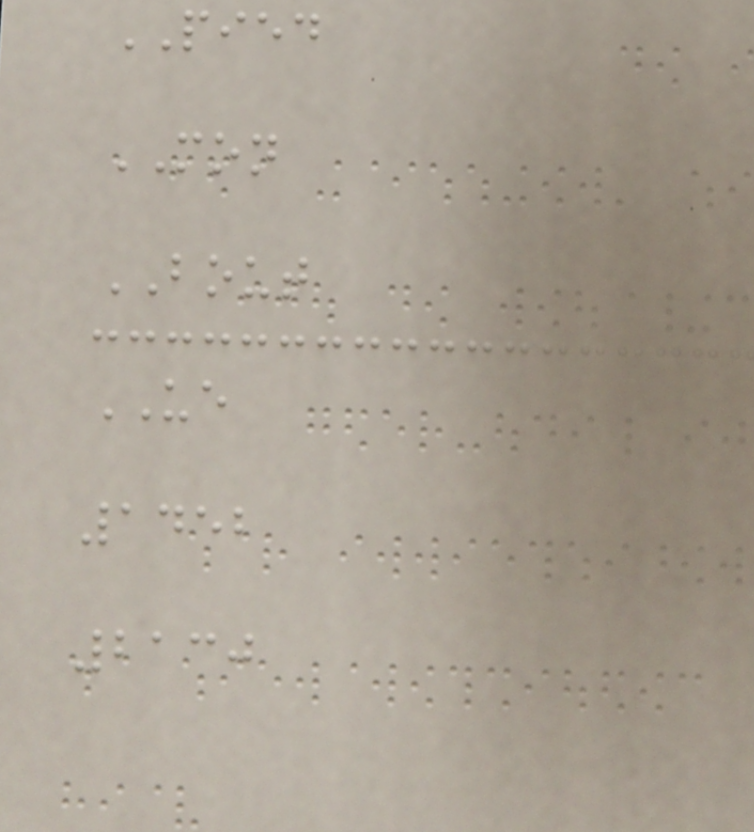PIED
MON
BOUT
UE
1452
2130
